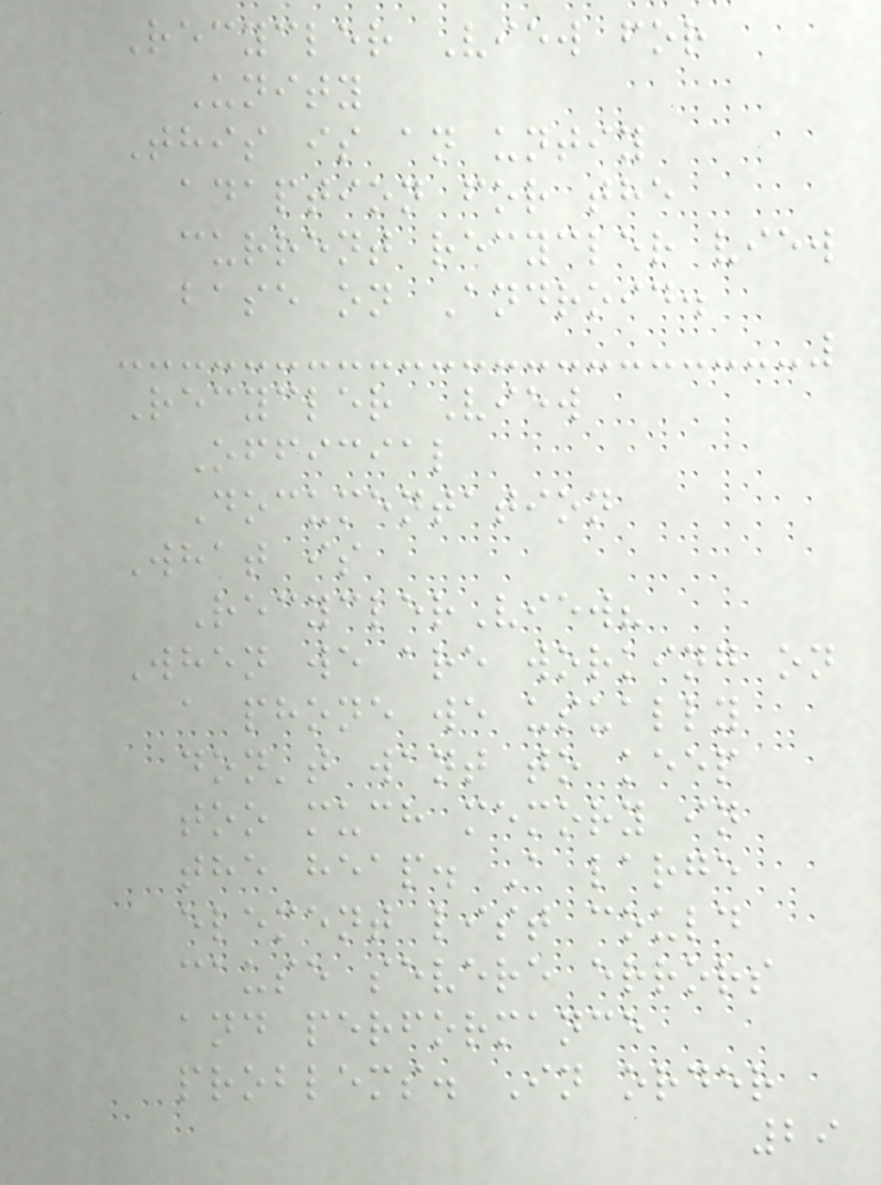Recycler View for
Unity
This is an untiy
adaption for the
current recycler view
base on Android.
Recycler View
Official
Documentation
What is
RecyclerView?
When we are working on
a phone we usually
don't want to keep
too much memory in
the heap. A large
element list could
cause severe errors
and performance
problems. In order
29
